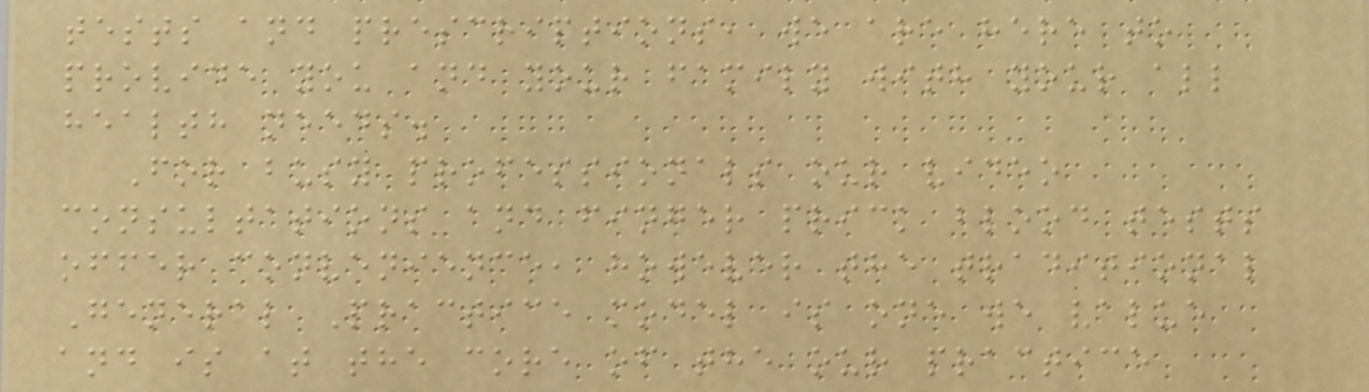tests and prescriptions, we are here to
provide you and your family with your all
health needs.
For busy professionals our video
consultations and finger prick blood tests
offer convenience, however the traditional
General Practice model is one we value
and is at the core of the our practice
